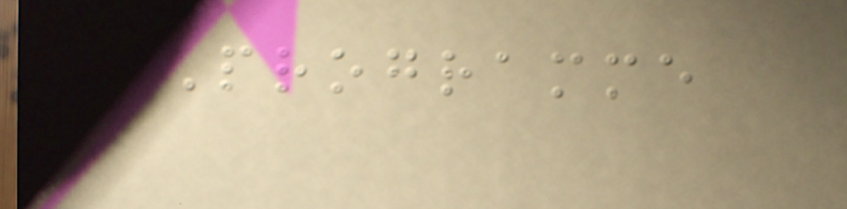Programme
